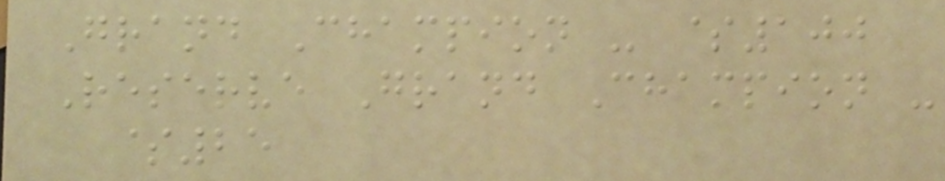Grand Champion - $100
Reserve Grand Champion -
$25
